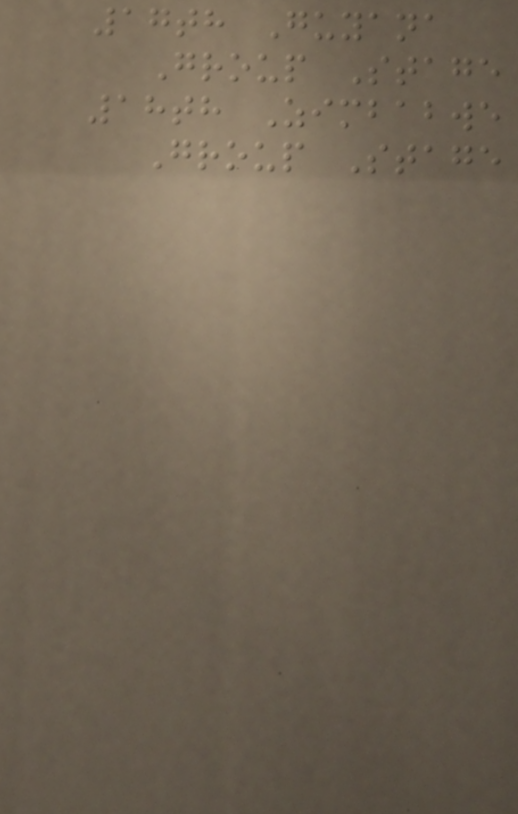17th Guyana
Group Stage
18th Zimbabwe
Group Stage
